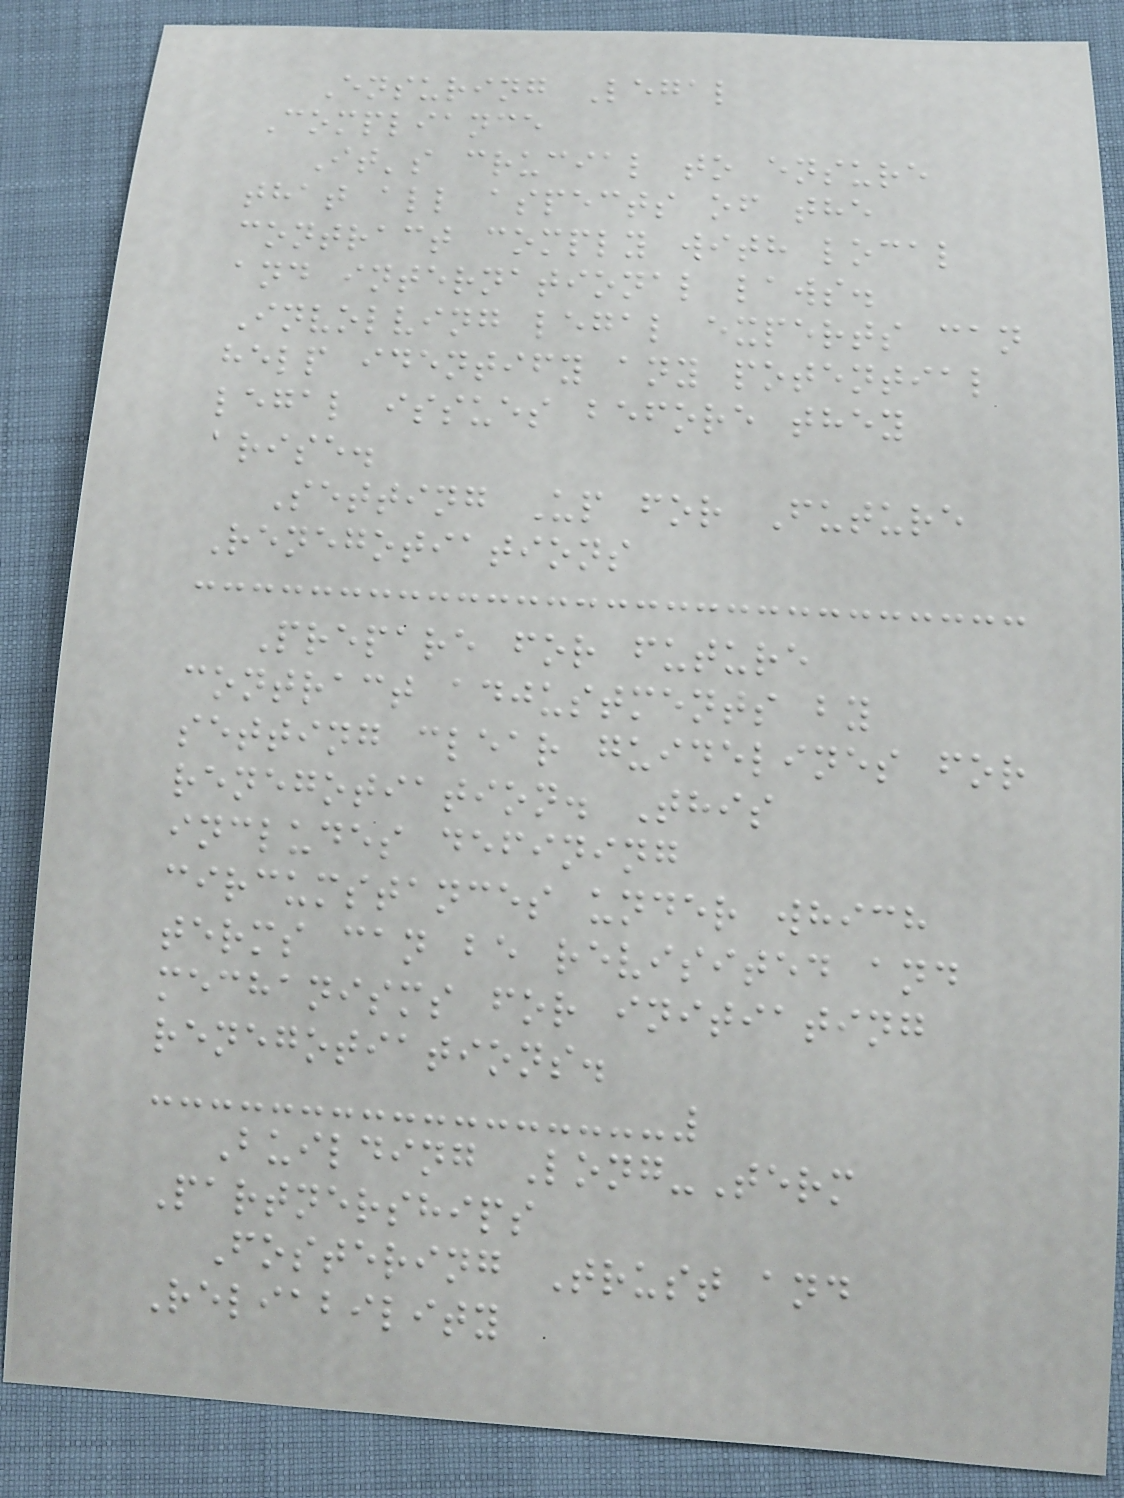Ensuring Legal
Compliance
It's crucial to ensure
that all aspects of the
contract comply with local
and international laws.
Involving legal experts can
help identify any potential
legal issues before they
arise.
Setting Up for Future
Renegotiations
Prepare for future
contract adjustments by
setting clear guidelines for
renegotiation. This
includes defining
circumstances under which
terms can be revisited and
mechanisms for initiating
renegotiations.
Building Long-Term
Partnerships
Fostering Trust and
Reliability
